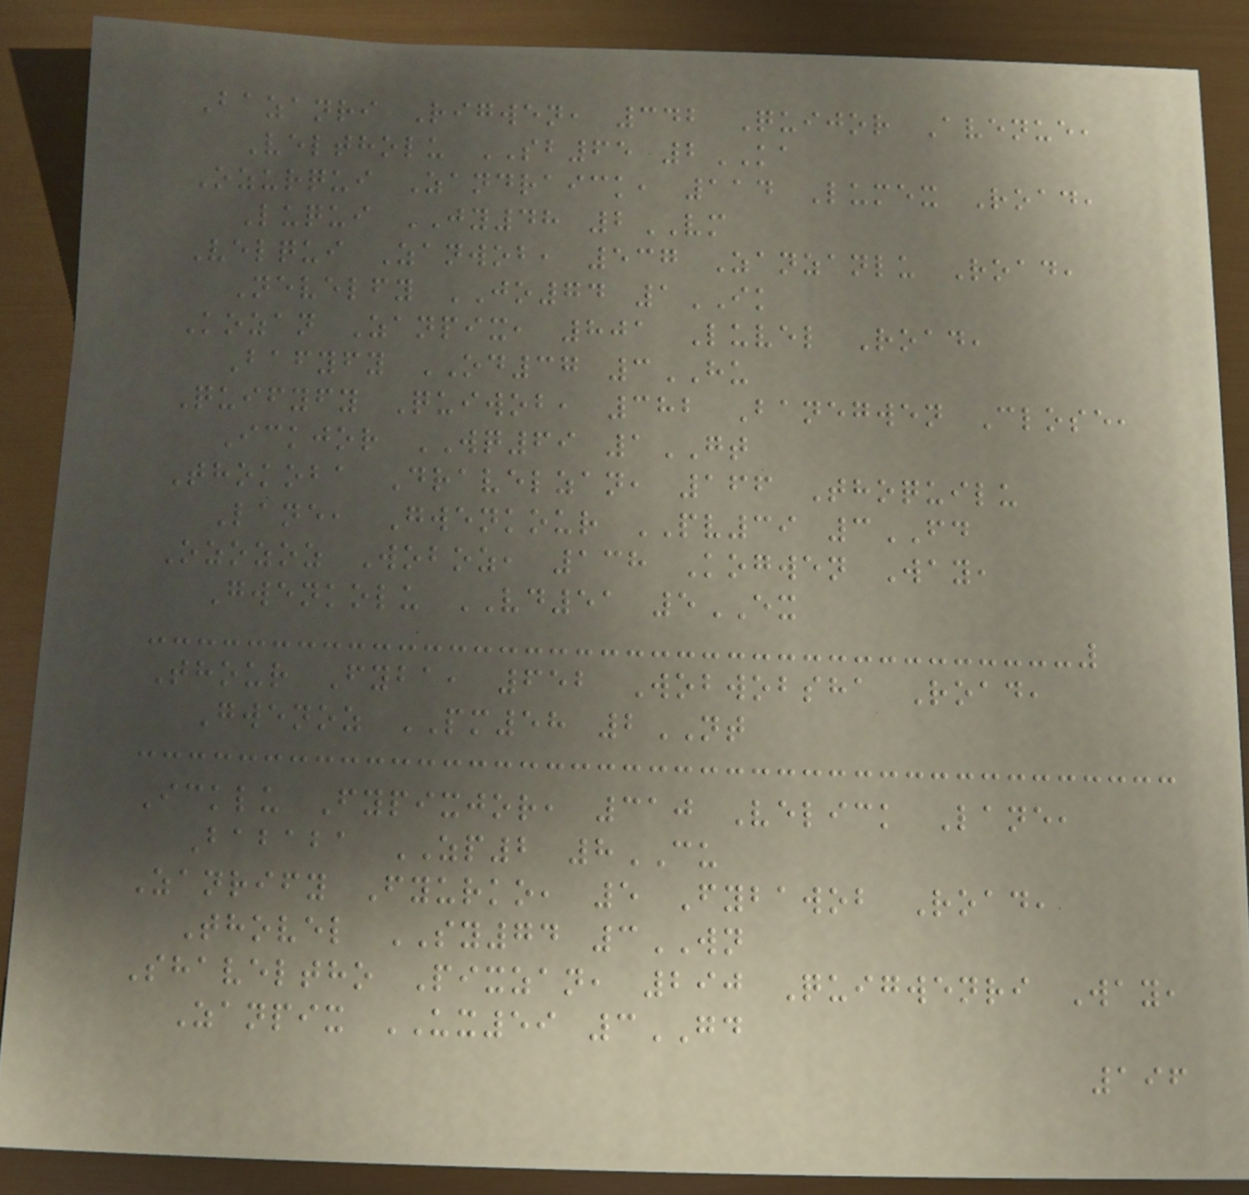Bazanri Rigwen, 342 Quijor Avenue,
Veltholu SB65 2KA
Ozurqui Zandraick, 114 Lumex Road,
Luqui JY48 2VM
Velqui Zanwob, 537 Zanzanlu Road,
Nevelfy JO74 1IK
Kozan Zanpix, 801 Luvel Road,
Bafyfy OD37 3HU
Quifyfy Quiwob, 382 Banegwen Close,
Ickjor WQ69 1GT
Thokoba Dravelzan, 166 Thoquilu
Lane, Gwenkour PV39 3FD
Ozozoz Woboz, 138 Kogwen Way,
Gwenkolu VD51 5EX
Thour Fyba, 652 Wobwobsha Road,
Gwenoz PM58 2NT
Icklu Fypixjor, 310 Velick Lane,
Bababa ZP2 8CU
Zanrify Fyurko, 5 Fybawob Road,
Thovel SY74 3WN
Shaveltho Pixzan, 290 Quigwenri Way,
Zanpix UX59 3GD
196
